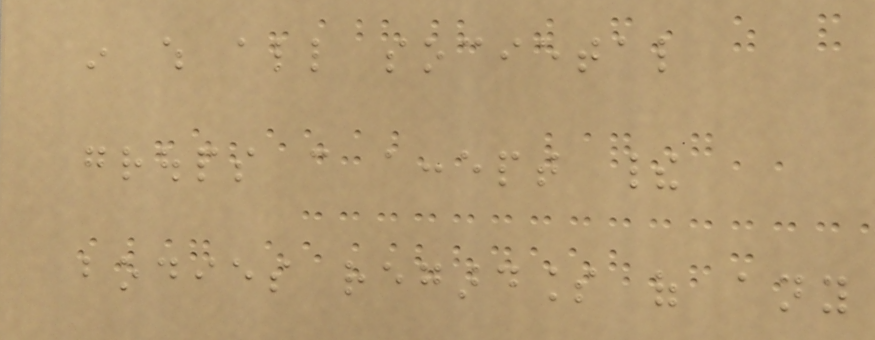in which all societal
groups can accept their
bodies regardless of any
